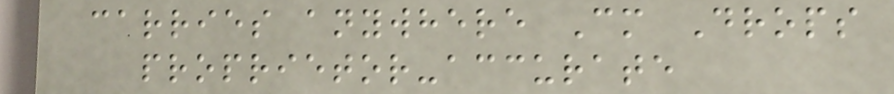carries anywhere Cm Drops
proprietor-accurate
